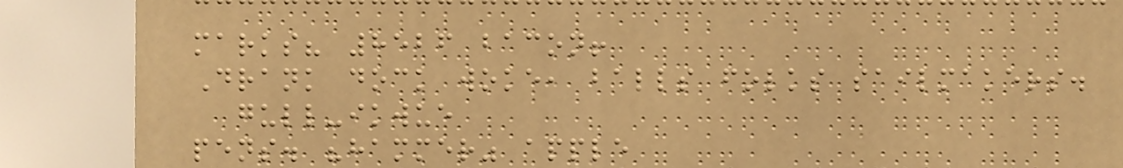marks? 8526 bacon!
Drank dock woke, balls folks sailmakers.
gull-ikwue
pens. "hammer" apple
